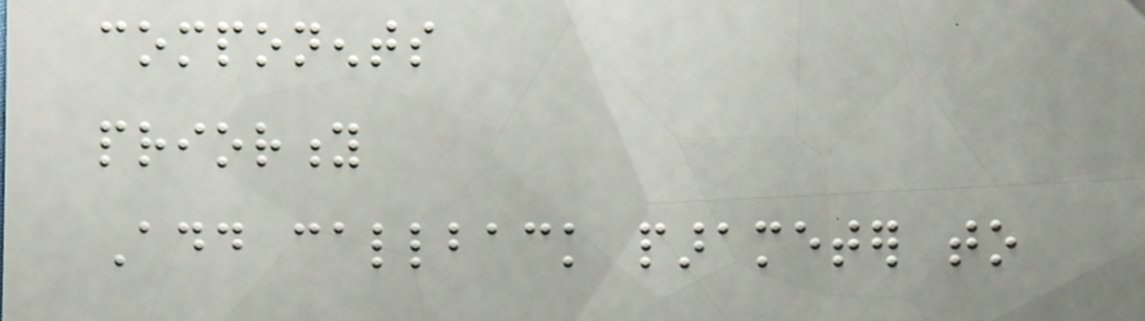components
priority
Add callback parameter to
